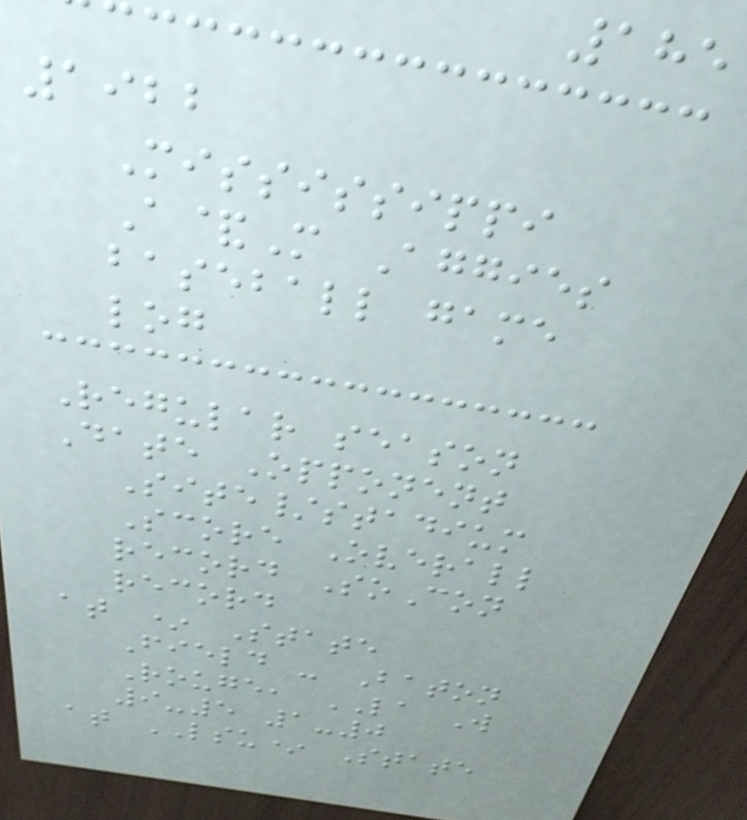185
1922
Mississippi
A&M Aggies
baseball game
log
Regular season
Date Opponent
Site/stadium
Score Overall
record SoCon
record
at * State
Field - Baton
Rouge, LA W
9-5 1-0
at LSU* State
